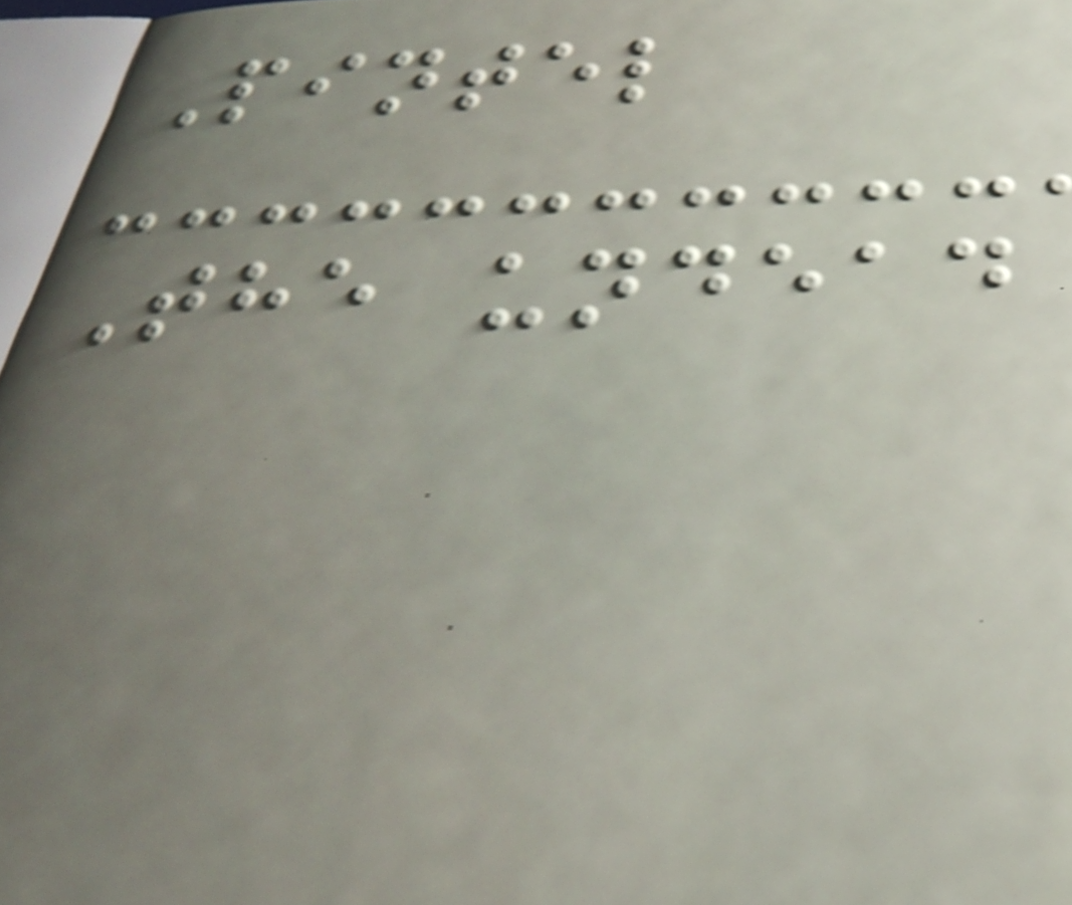Pintel
The undead
